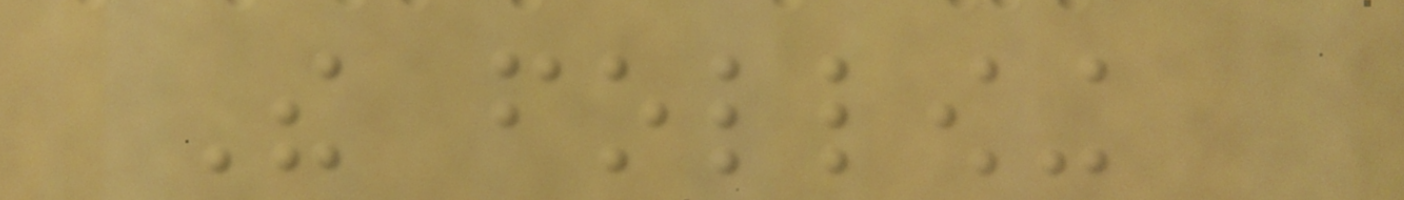The following
